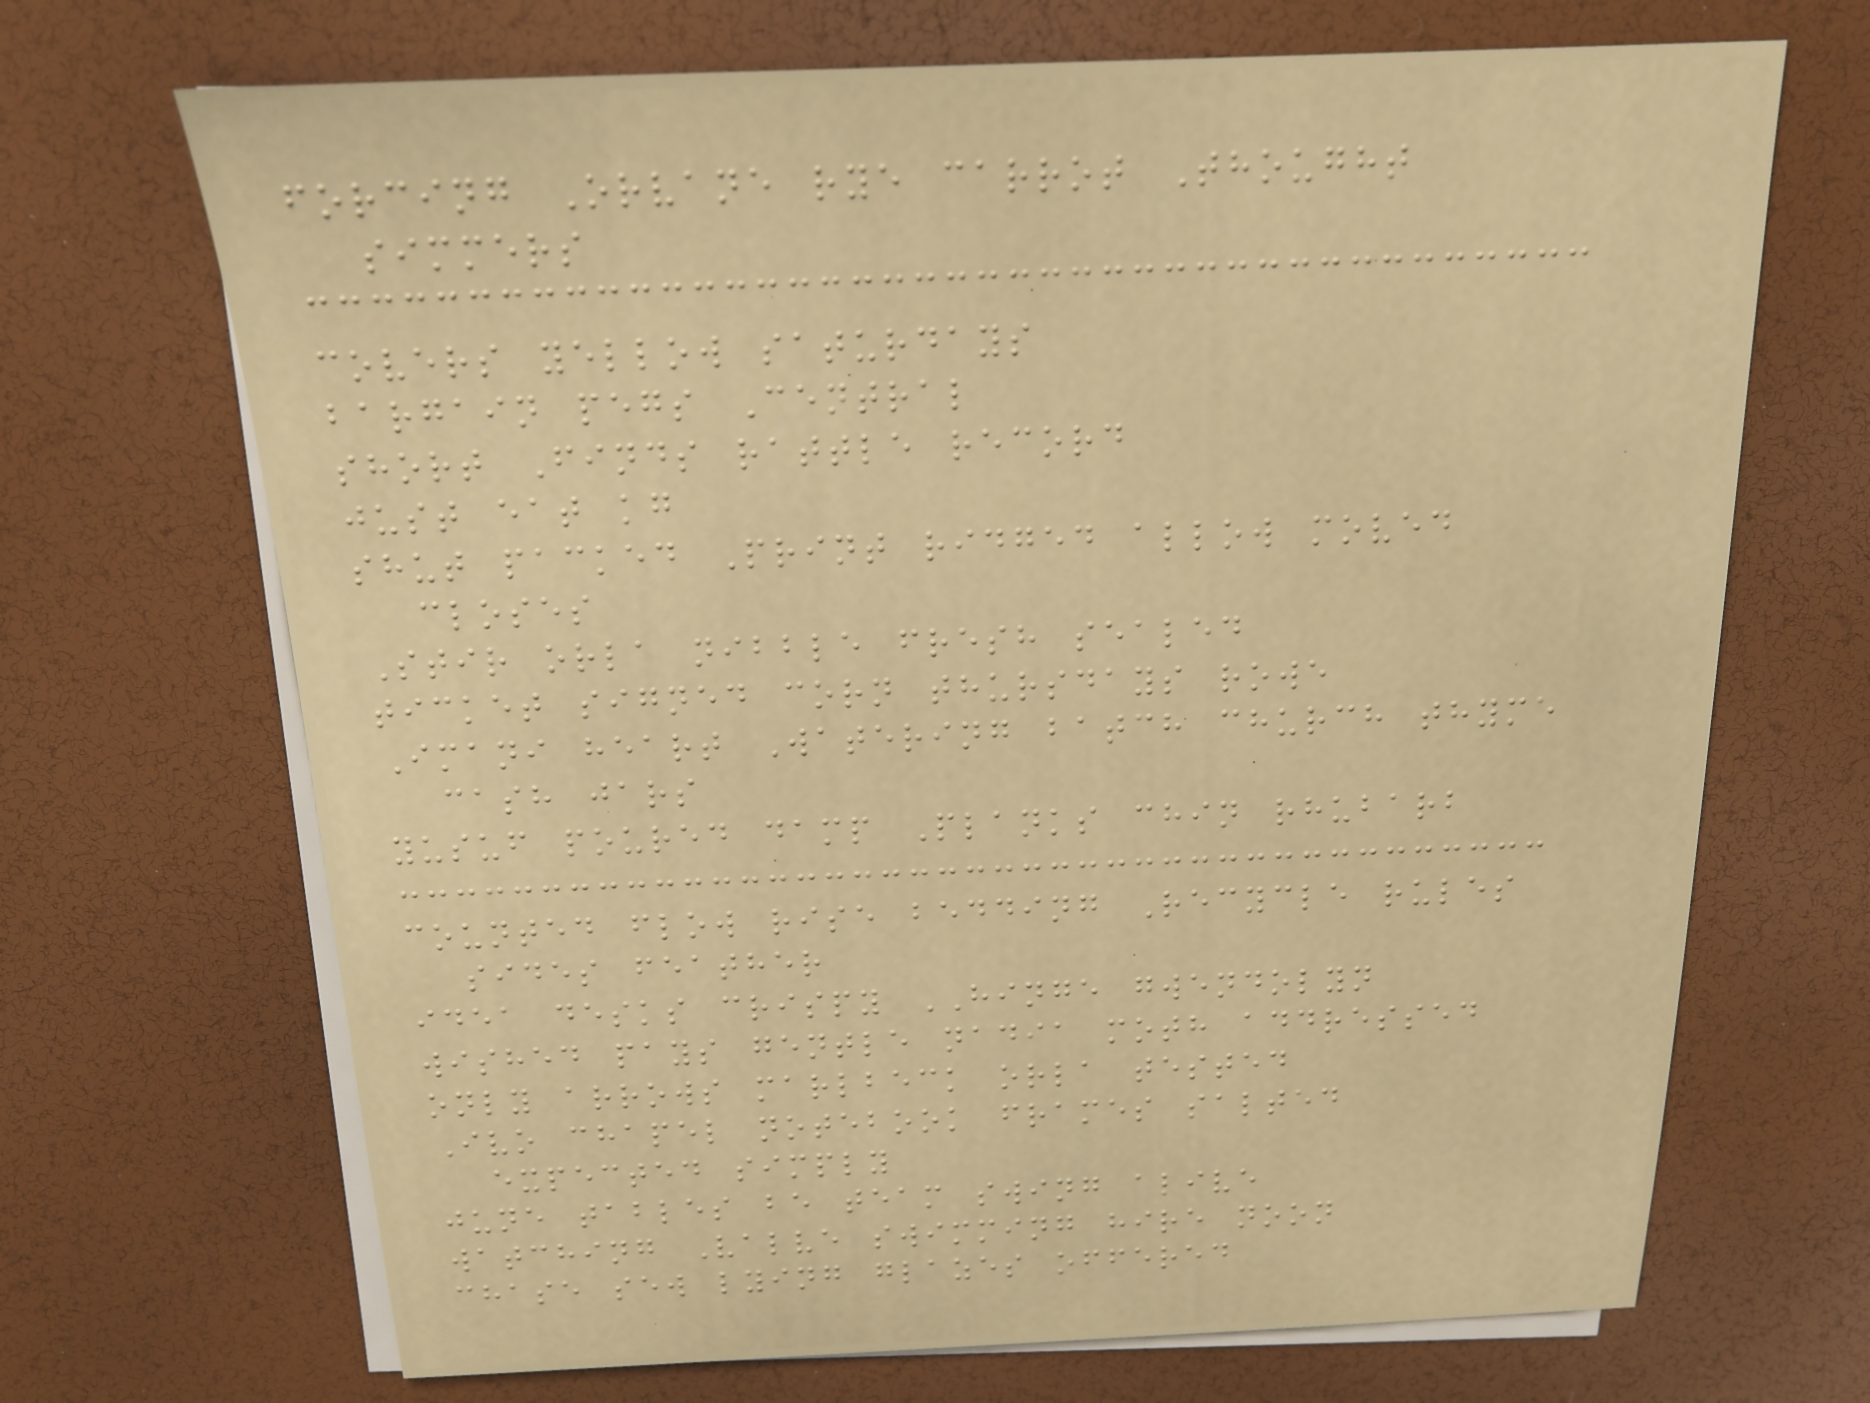forcing Orvane rye carrot Thought
simmers
covers yellow saturdays
bargain pegs Central
short Finds rattle record
just eat kg
shut packed Print ridged allow moved
closes
Stir orla nibble fresh sealed
ticket signed corn thursdays rowe
Imani heart Watering batch church thyme
cash jars
yusuf poured damp Planks chin rhubarb
counted flow rise bedding Recycle rules
sides feather
idea desks crispy HINGE gwendolyn
wished pays gentle nadia moth addressed
only arrows marlbeck orla tested
Ivo chapel notebook frames salted
expected simply
june tables be team swing alive
watching Valve swimming hire noon
chase sew lying glazes offered
